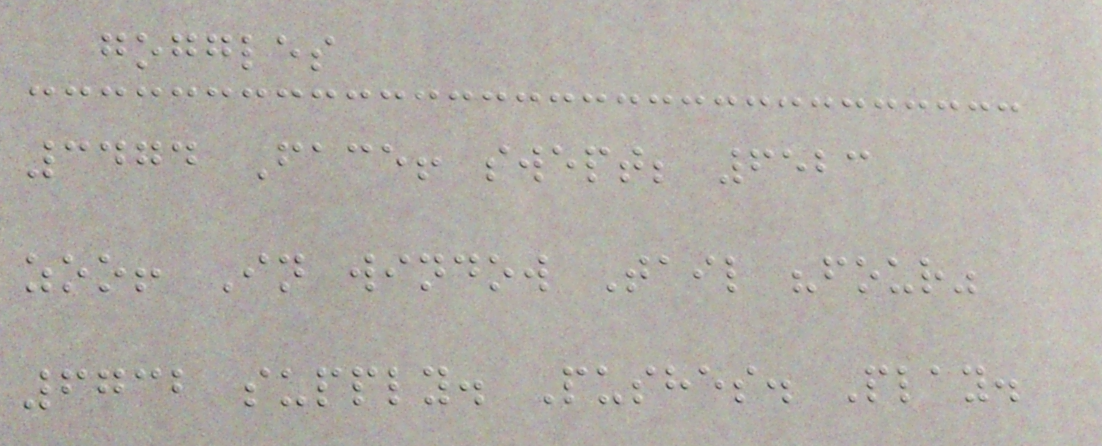goggles
3474 Face! swept; 6523
zoo! In window Tail "four"
6732 supply. Pushes. Play.
